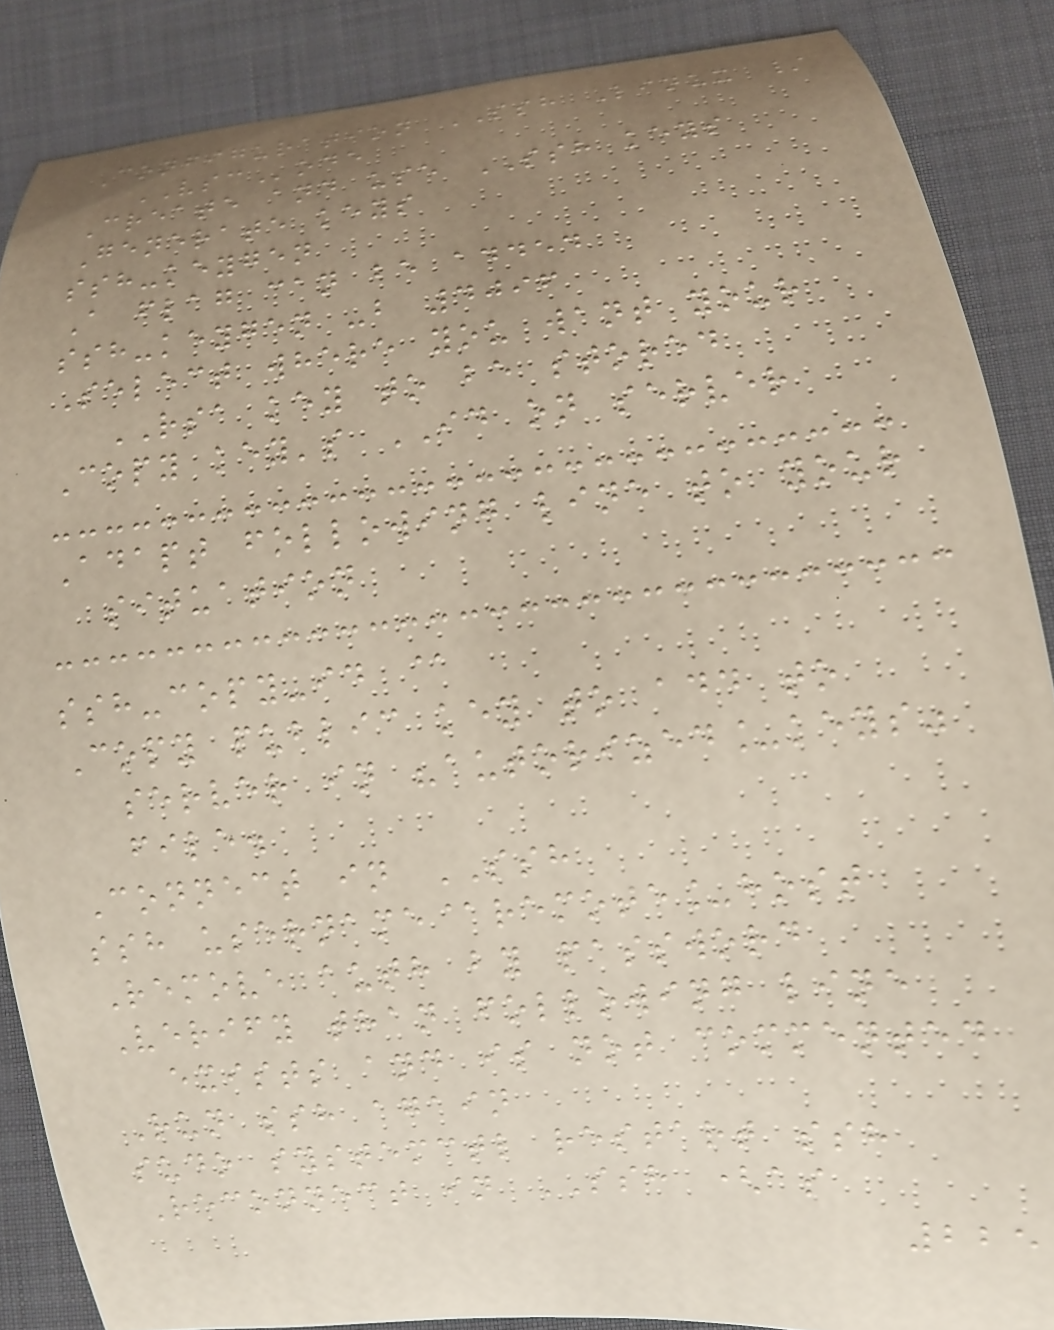Configuration SSH Linux /
VSCode
Create and use SSH keys
Generate keys
ssh-keygen
A flag can be added
ssh-keygen -b 4096
Select where you want your
RSA key to be stored
Copy key's ID on server
Adapt following line to your
situation
ssh-copy-id @
Copy public key to add to
server in "autorized_keys"
file.
Connect in SSH
ssh username@remote_host
Remove auth by password
Verify than following line
exists and is not commented
Run ssh again
sudo systemctl restart ssh
Reconnect in SSH (as
225
